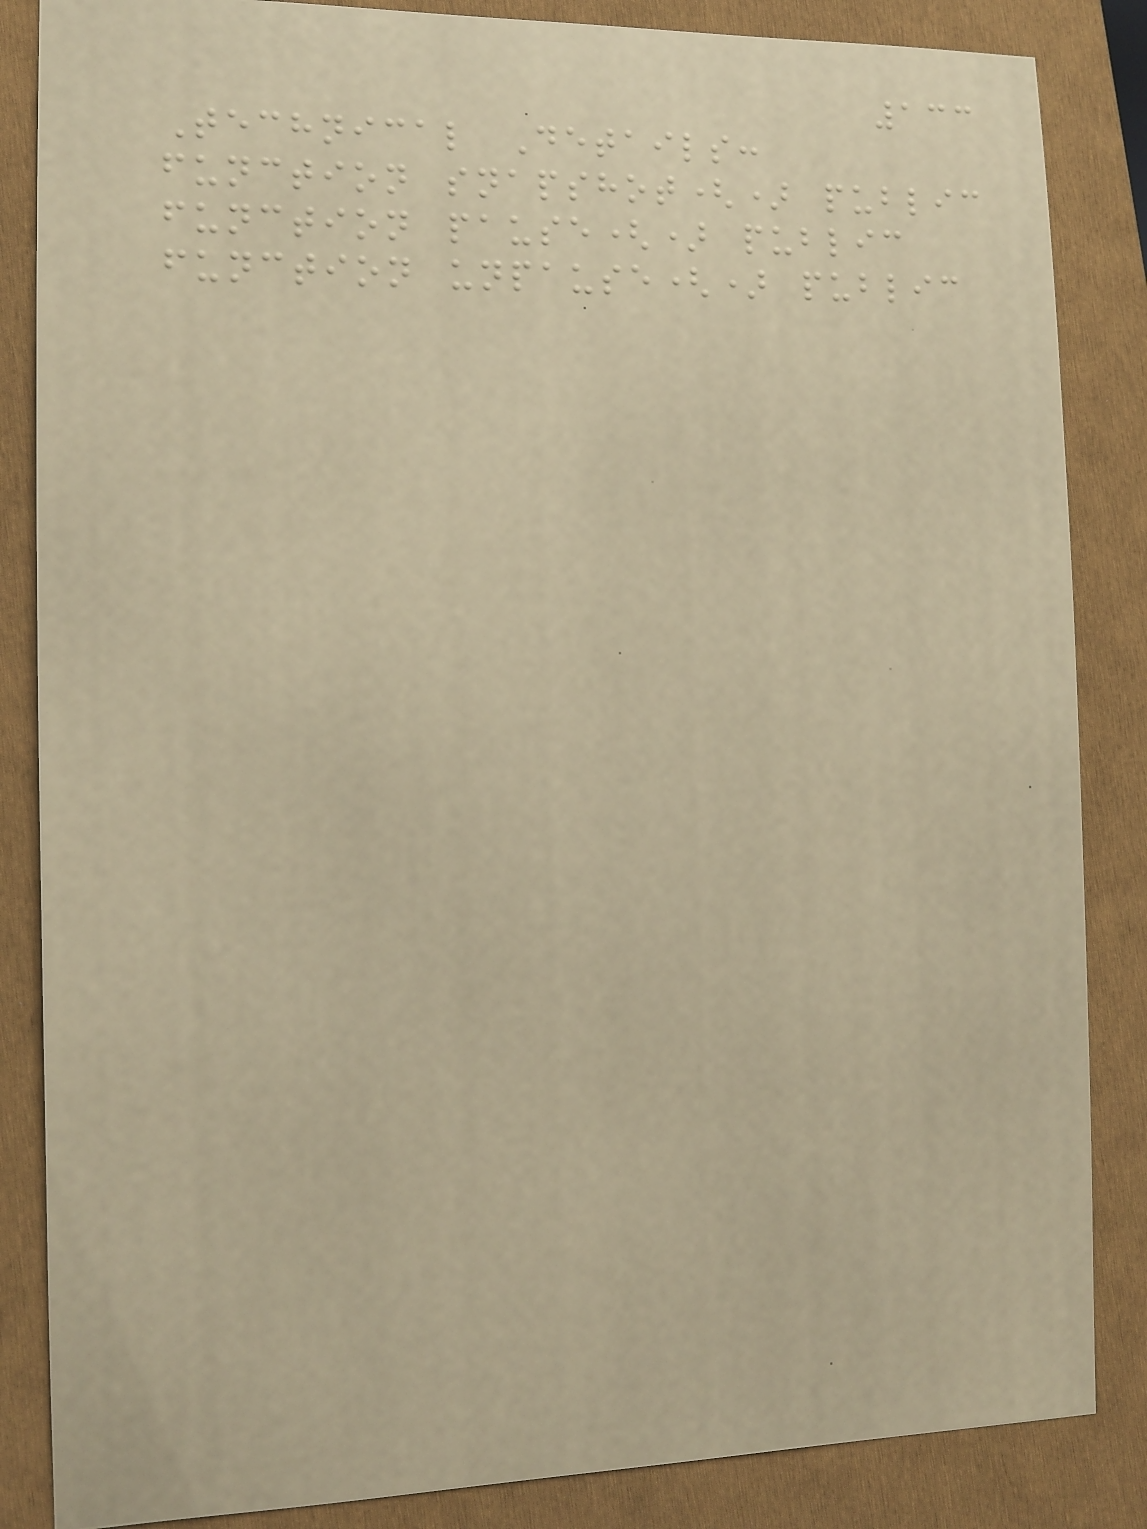133
Technical Details:
function snapshot() public
function pause() public
function unpause() public
